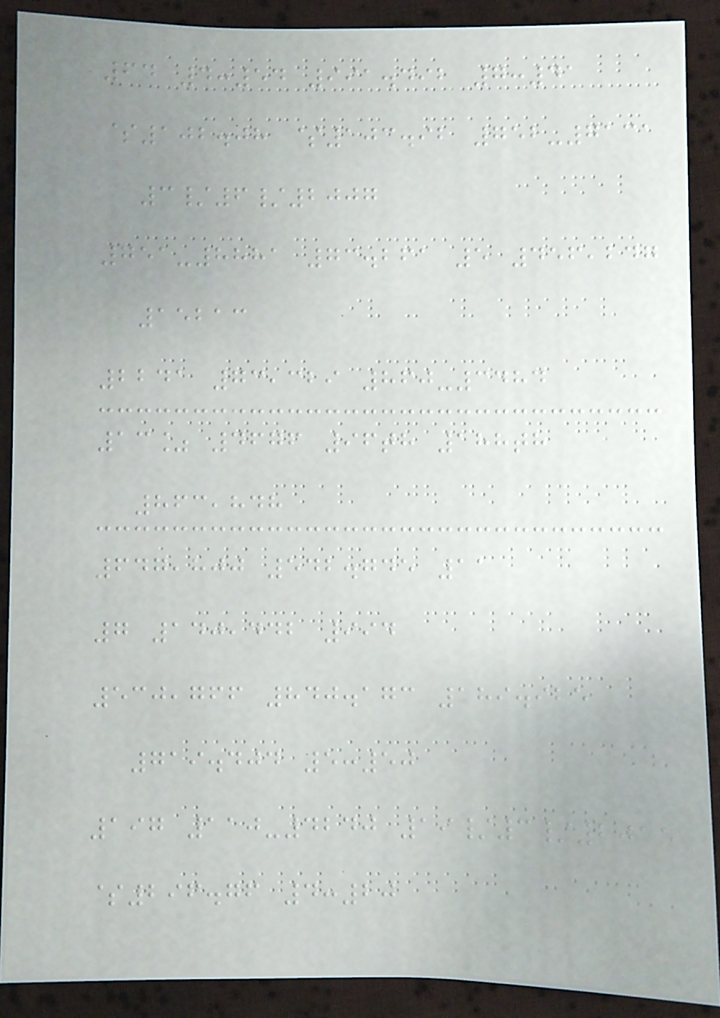64 4:54 991.492 7:41
$102.08 $103.92 752-7131
3/6/2007
751-8881 73.261 5 456,247
15213
2241 73,329 860-3484
13% 4676 96th 188th
863,848
647,800 542.745 11
7 140,442 994
530,766 840.173 189.925
719.404 5:50
197 110-4240 19/3/2015
$296.76 4:20
